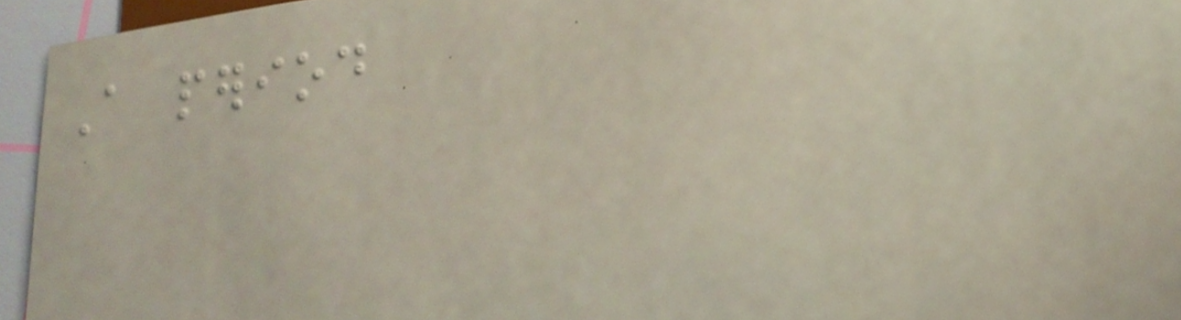A period
